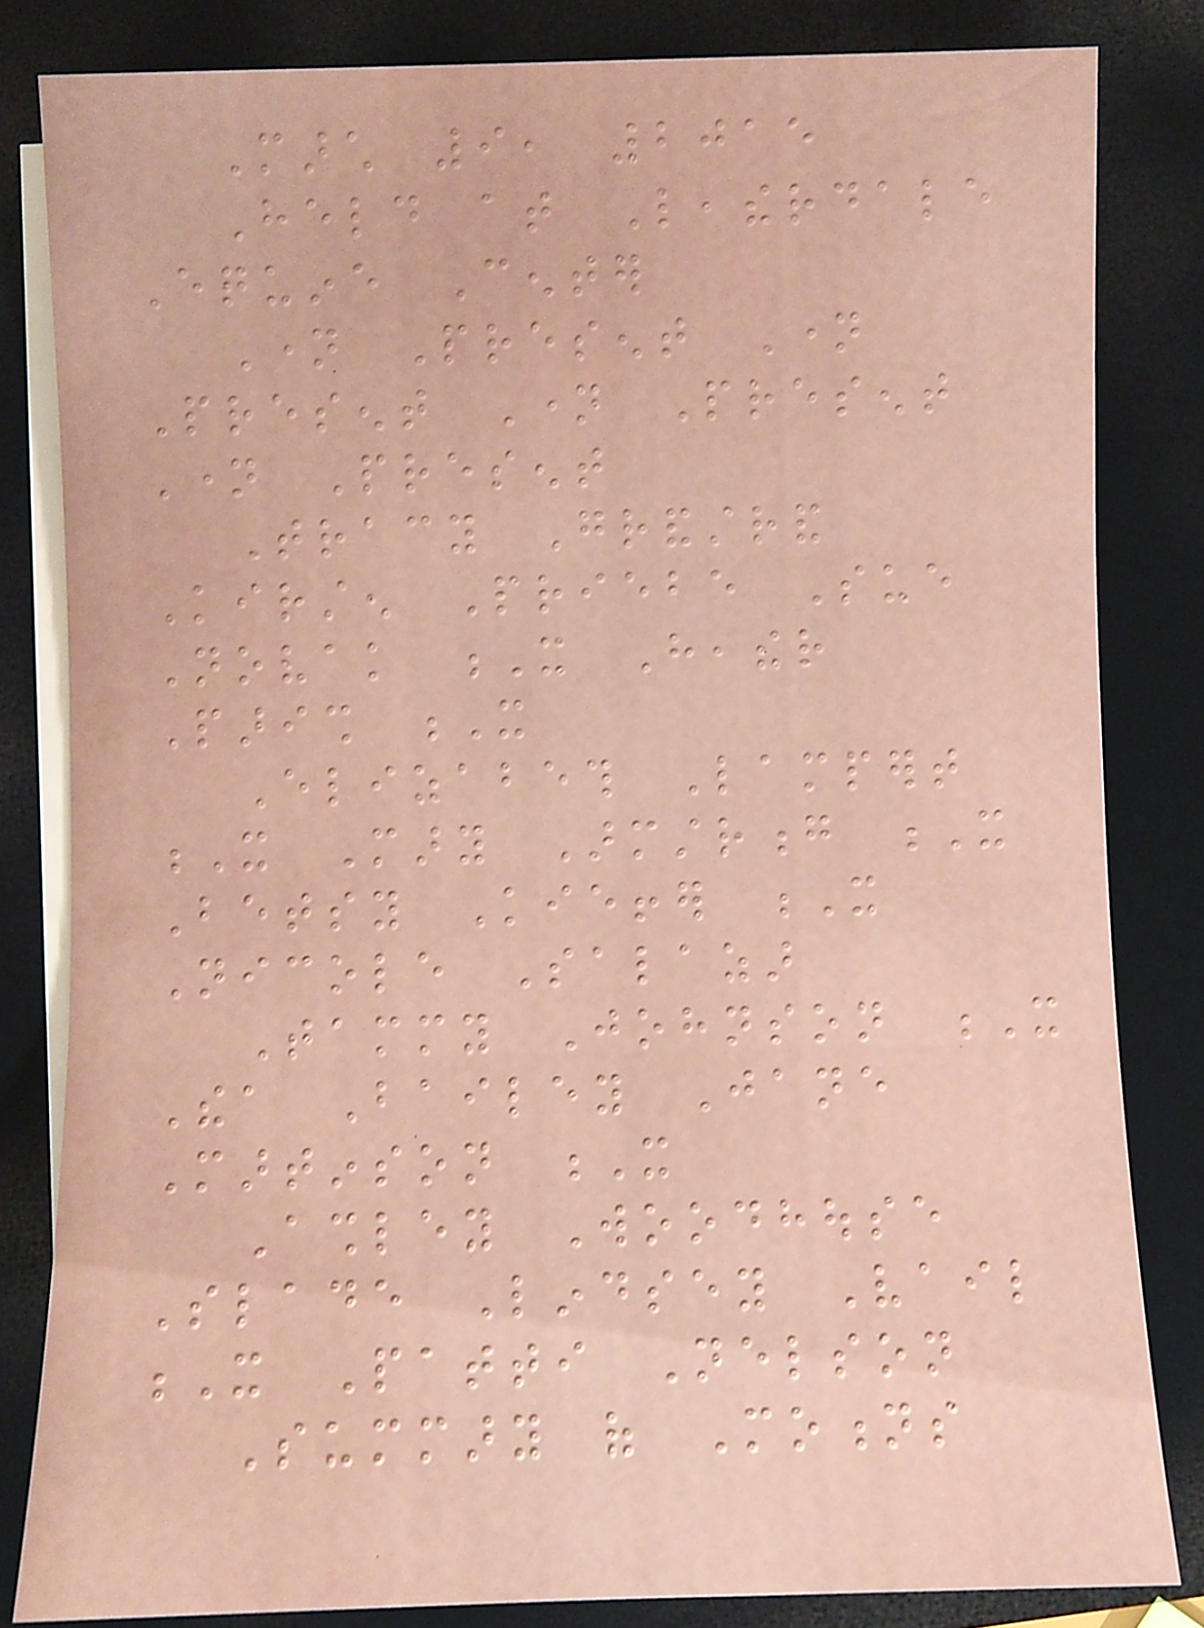March 9, 2015
Held at Leatherdale
Equine Center
Name Present Name
Present Name Present
Name Present
Tracy Grandstrand
Kirsten Priebe Sue
Novak X Heather
Parish X
Elizabeth Lampert
X Mary Armstrong X
Betsy Kieffer X
Nicole Salazar
Tammy Johnson X
Thea Bailey Jane
Martinson X
Ashley Woodhouse
Slade Lindsey Vail
X Patti Nelson
Summary of Motions
